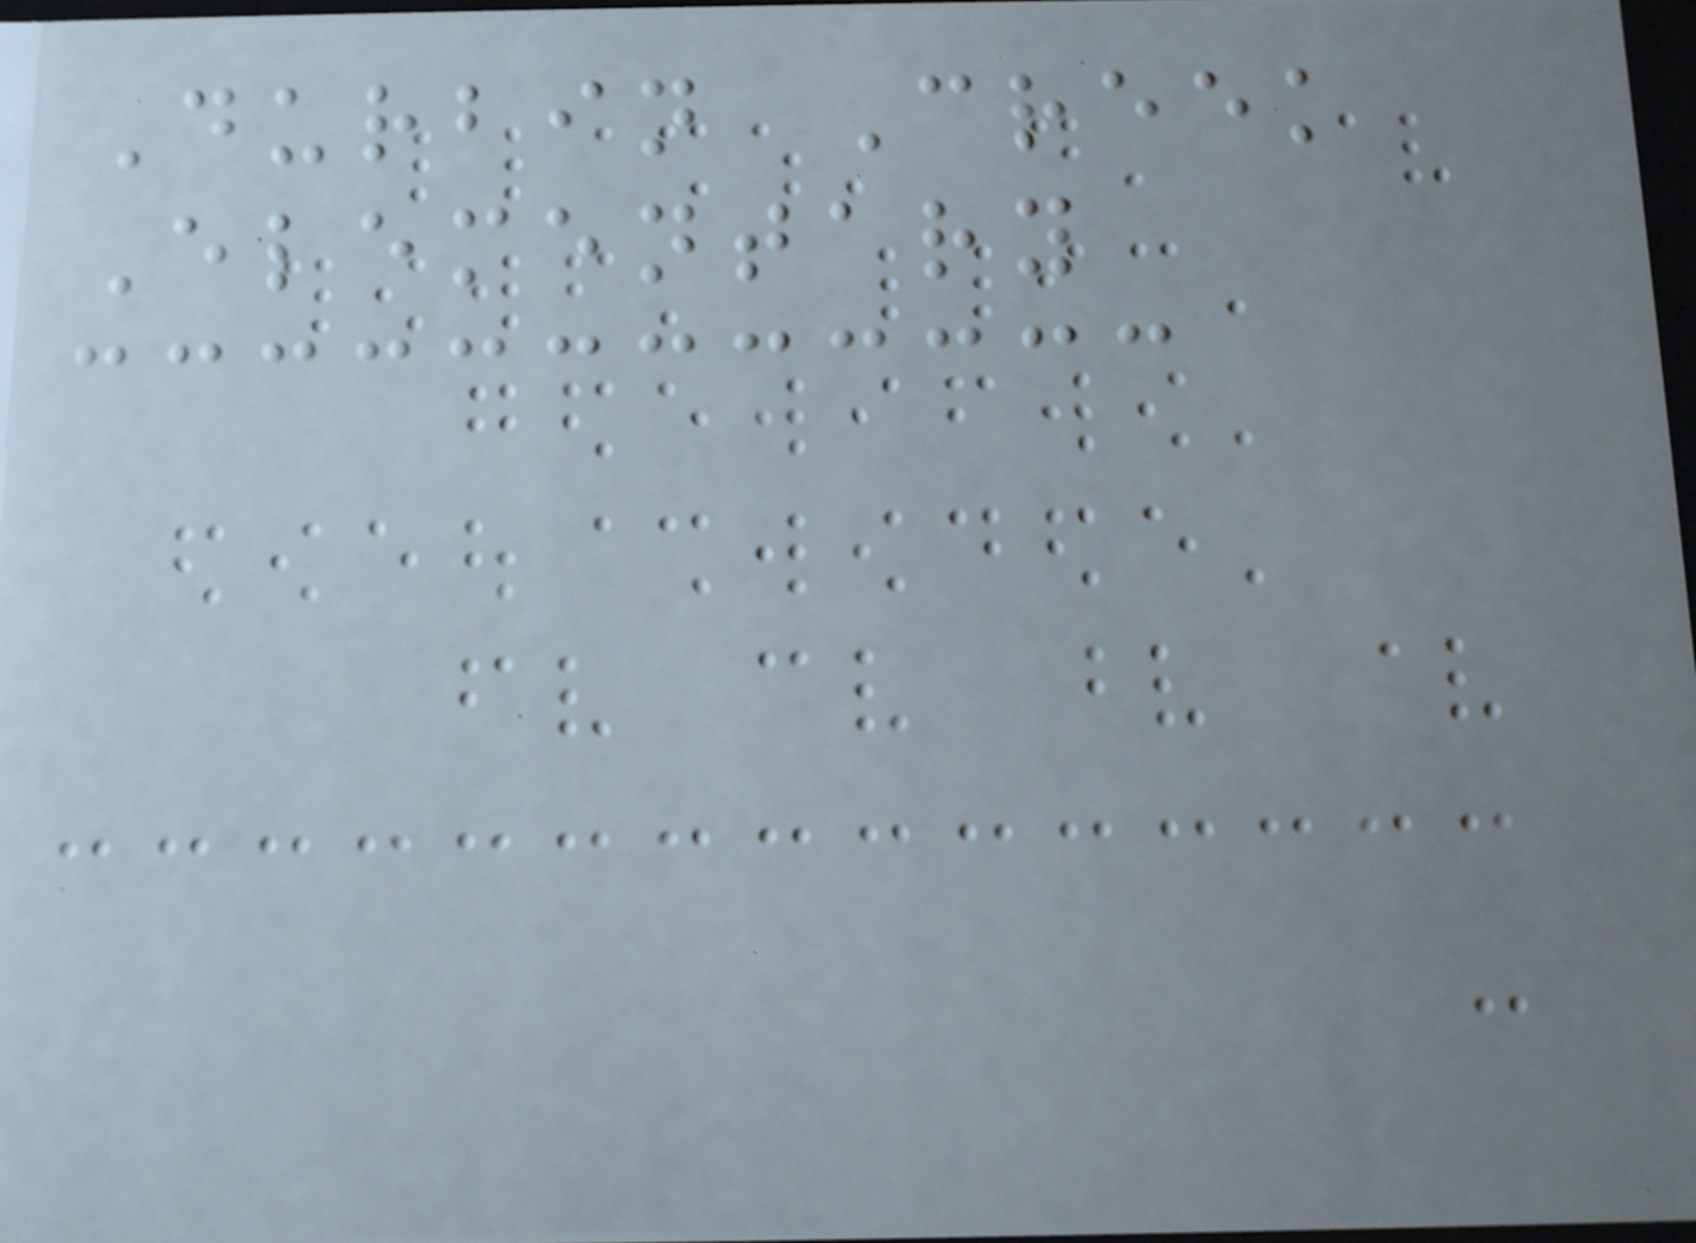Durbin Creek
Elementary
